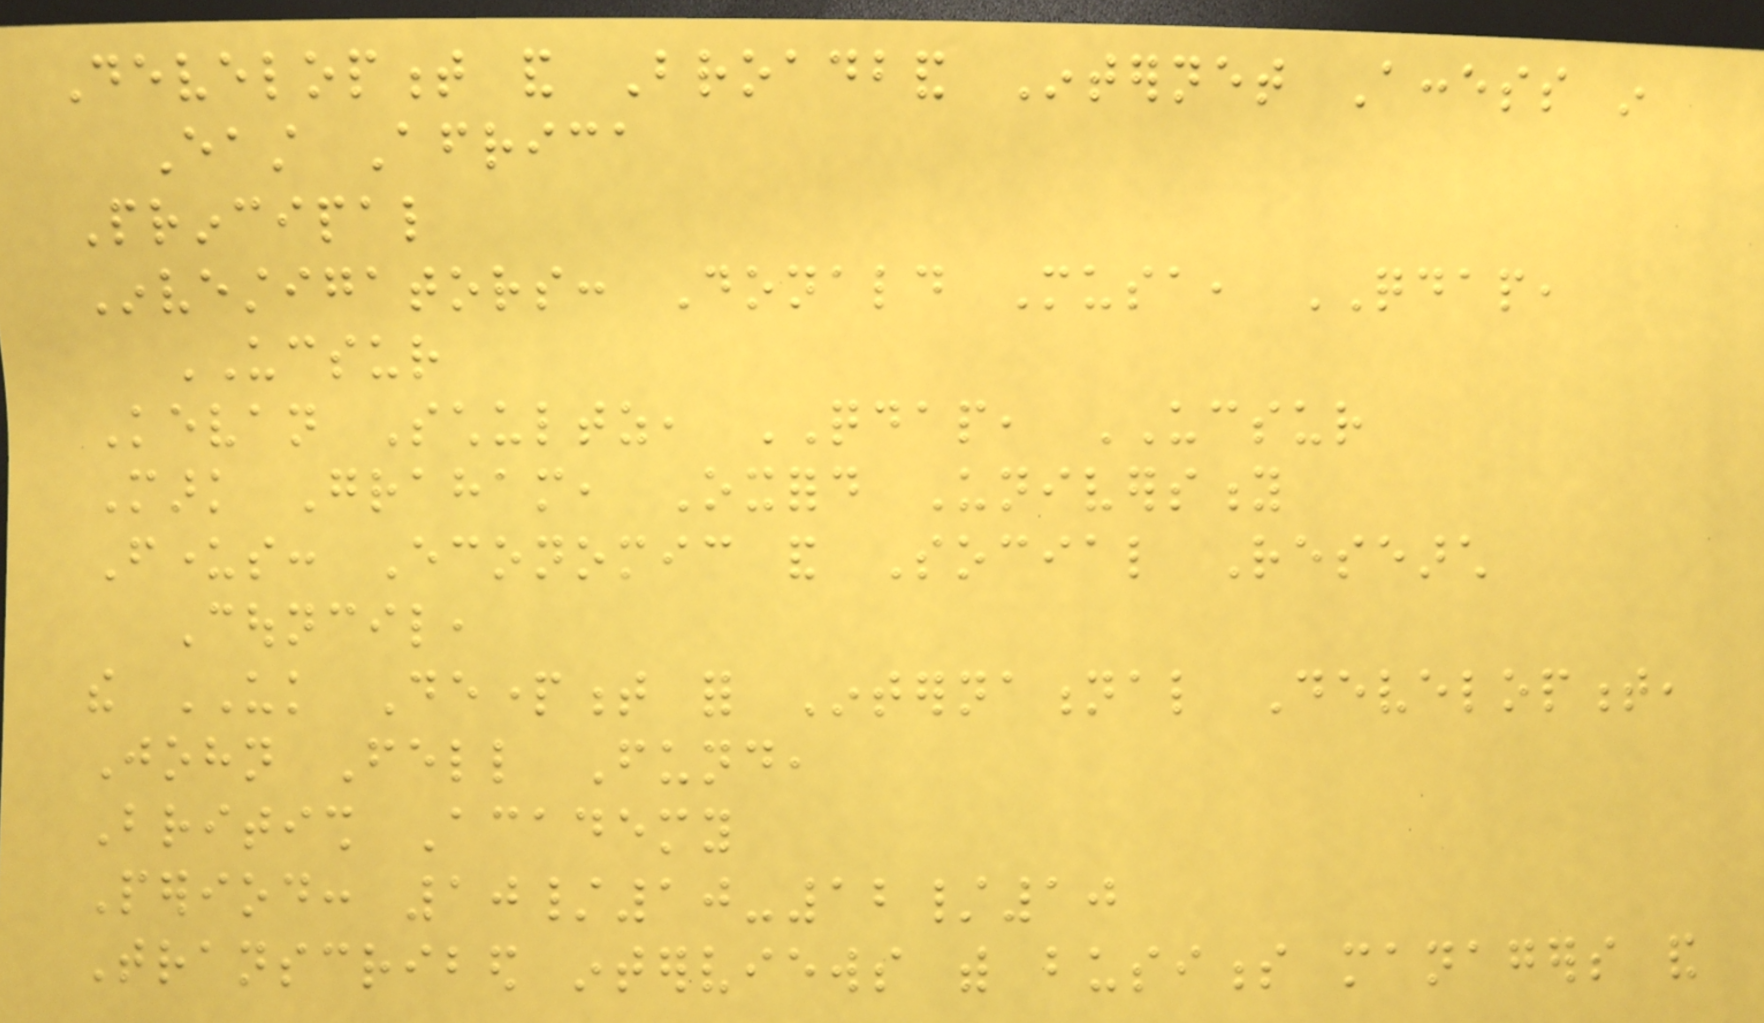Development and Broadband Internet Access in
East Africa
Principal
Investigators: Donald Musa, QDAP,
UCSUR
Kevan Schultz, QDAP, UCSUR
Mark Graham, Oxford University
Funders: Economic and Social Research
Council,
the UK Department for International Development,
John Fell Fund,
British Academy
Period: 10/10-12/10
Transcribed interviews with business managers and
